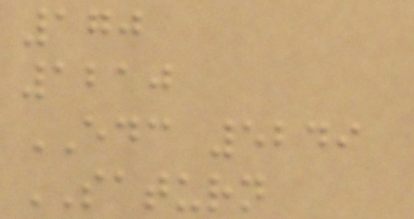170
1210
EDC 5249
SATURN
